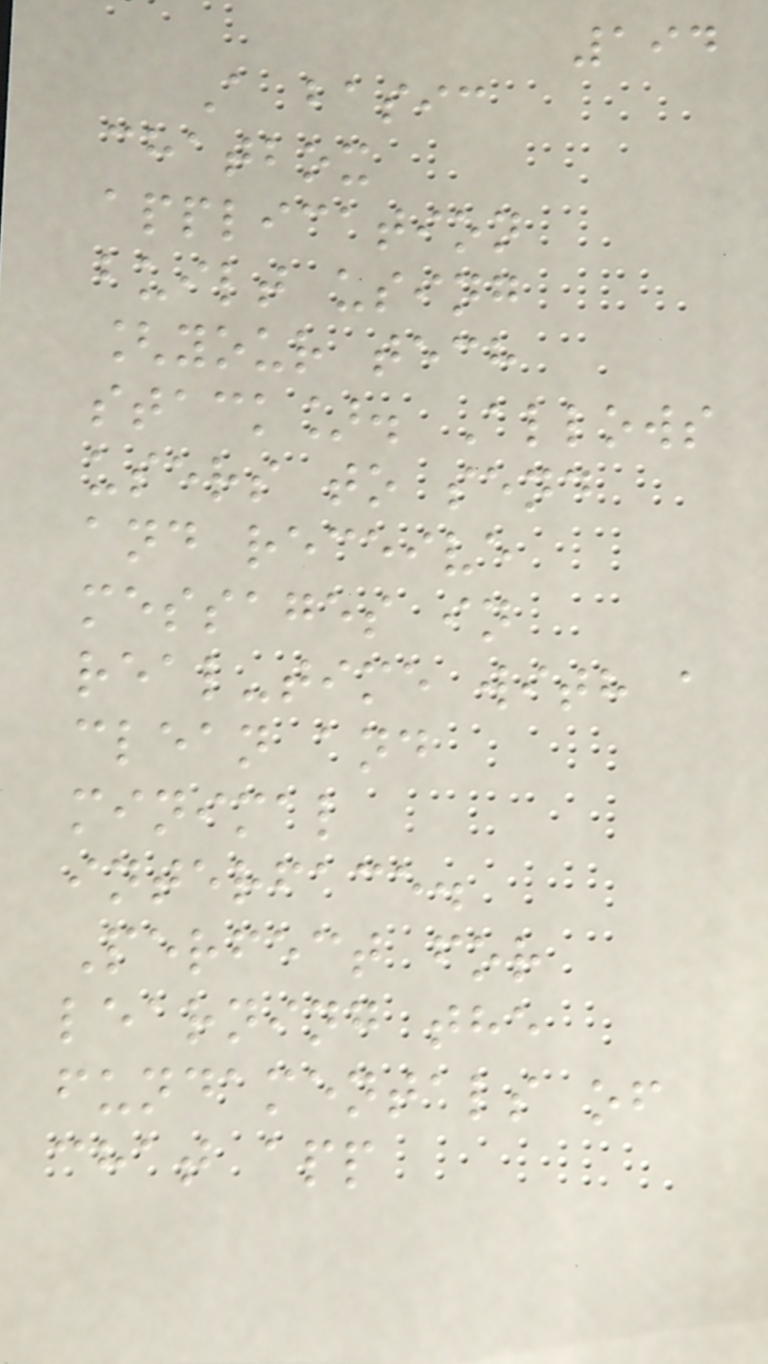194
A basic
chatbox
application
built using
[your tech
stack]. Allows
users to send
and receive
messages in
real-time with a
clean and
minimal
interface.
Perfect for
learning the
fundamentals of
chat app
